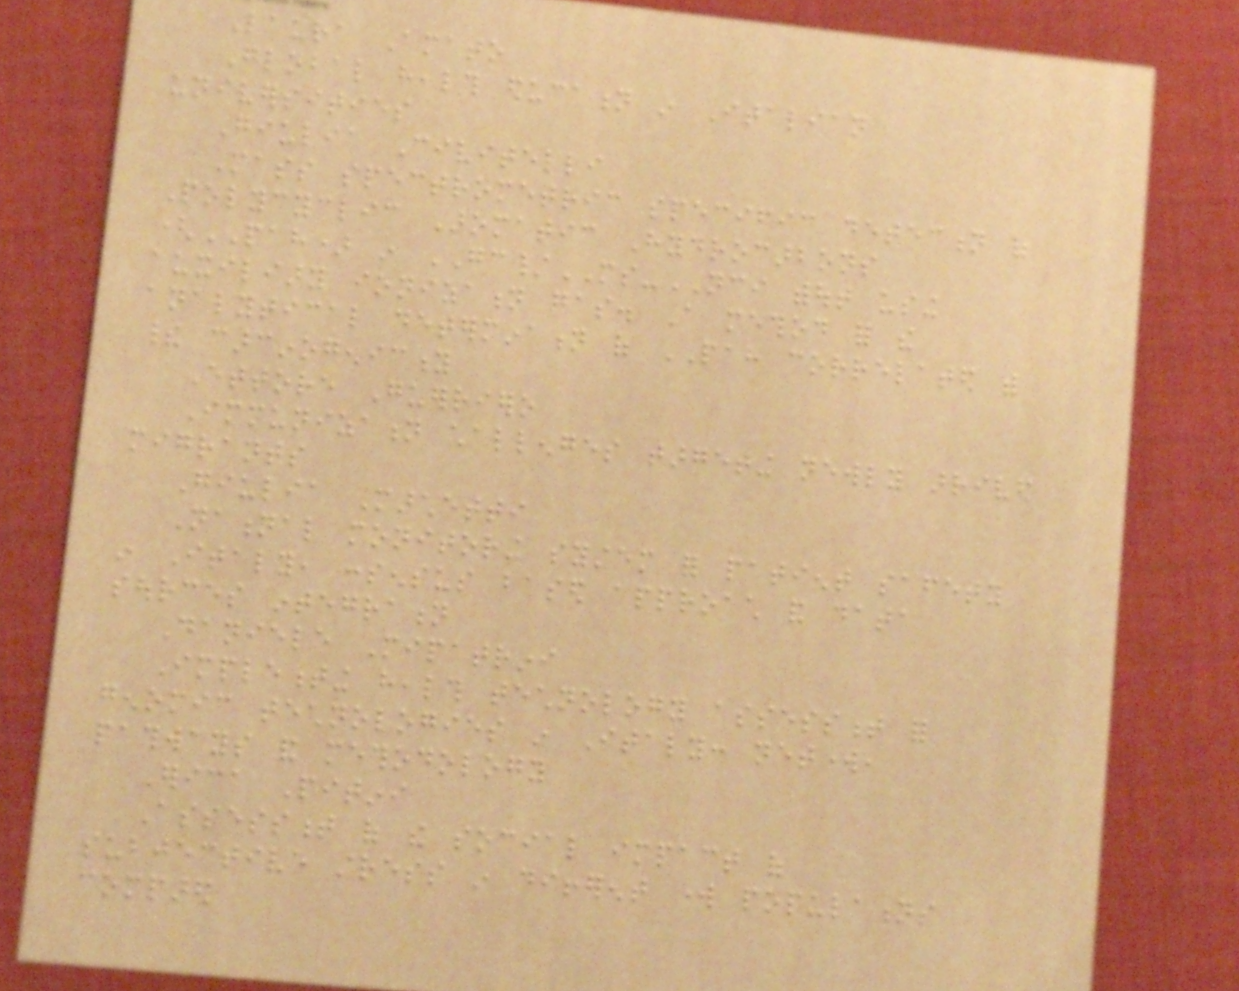Laura Amato
Global health education in Italian
universities
Giulia Civitelli
Mass spectrometric specific detection of
Polycyclic Aromatic Hydrocarbons
(PAH) in GC/MS-NCI without using
auxiliary ionization gas. A method for the
analytical determination of PAH correlated with
their carcinogenicity
Ettore Guerriero
Immunization challenges targeting newly arrived
migrants
Giulia Marchetti
National monitoring system for patient safety
in Italy, consensus based approach and data
sources integration
Daniele Mipatrini
Implementing health technology assessment for
genomic technologies in Italy: network,
pathways and methodology
Erica Pitini
Assessment of the social impact of
subjective stress in different work populations
compared
